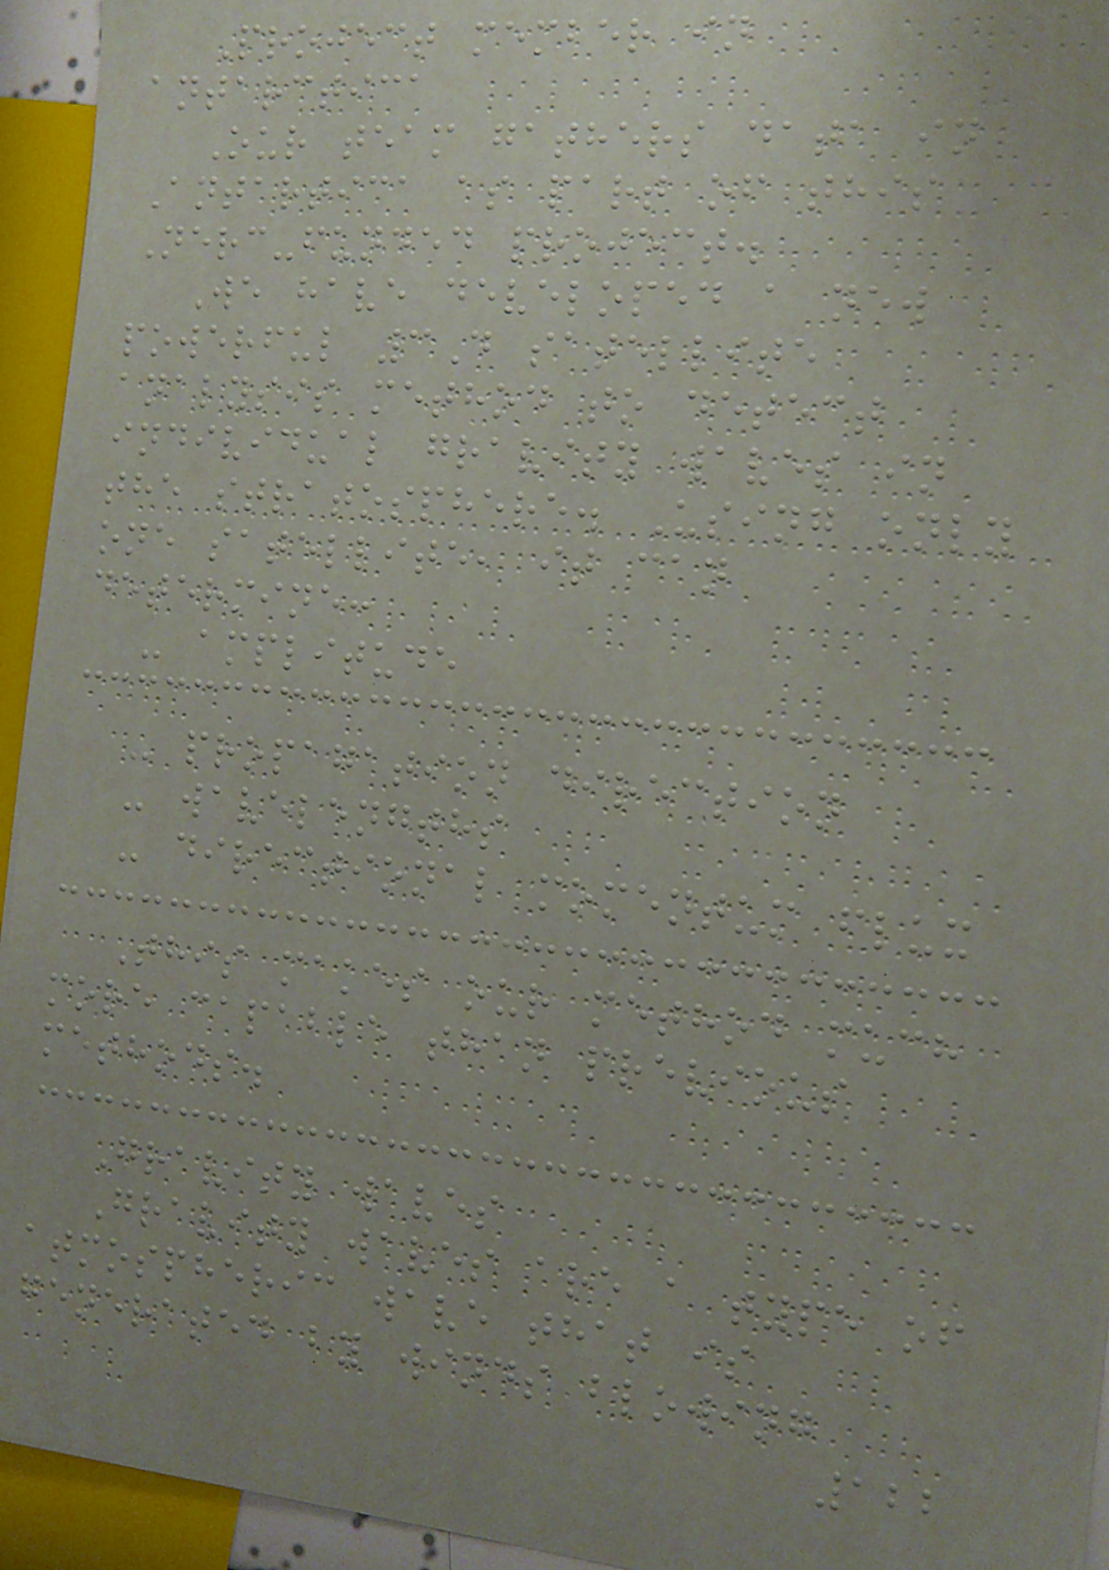Project member in
antarctica
Our team gathers data in
Antartica as part of this
Nerc-funded project.
We have developed a new
powerful 3D satellite
analysis method to detect
individual gravity waves in
the stratosphere. Using only
one satellite, it can
determine:
- amplitude
- propagation direction
- wavelengths
- directional momentum flux
This makes our method much
more capable than previous
methods.
Gravity waves
Gravity waves are a type of
atmospheric wave that is
generated by winds blowing
122
